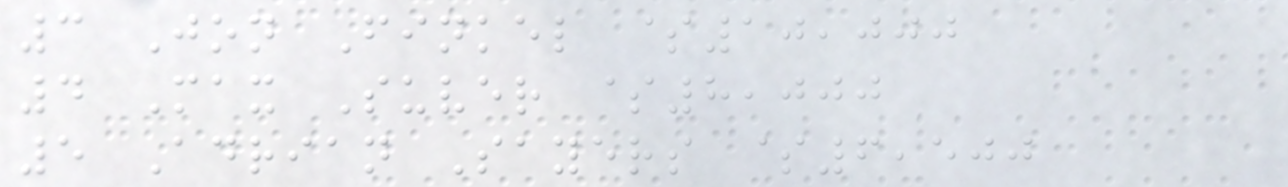3 Jon Finkel $10,000
4 Max Suver $8,000
5 Adrian Sayers $6,500
